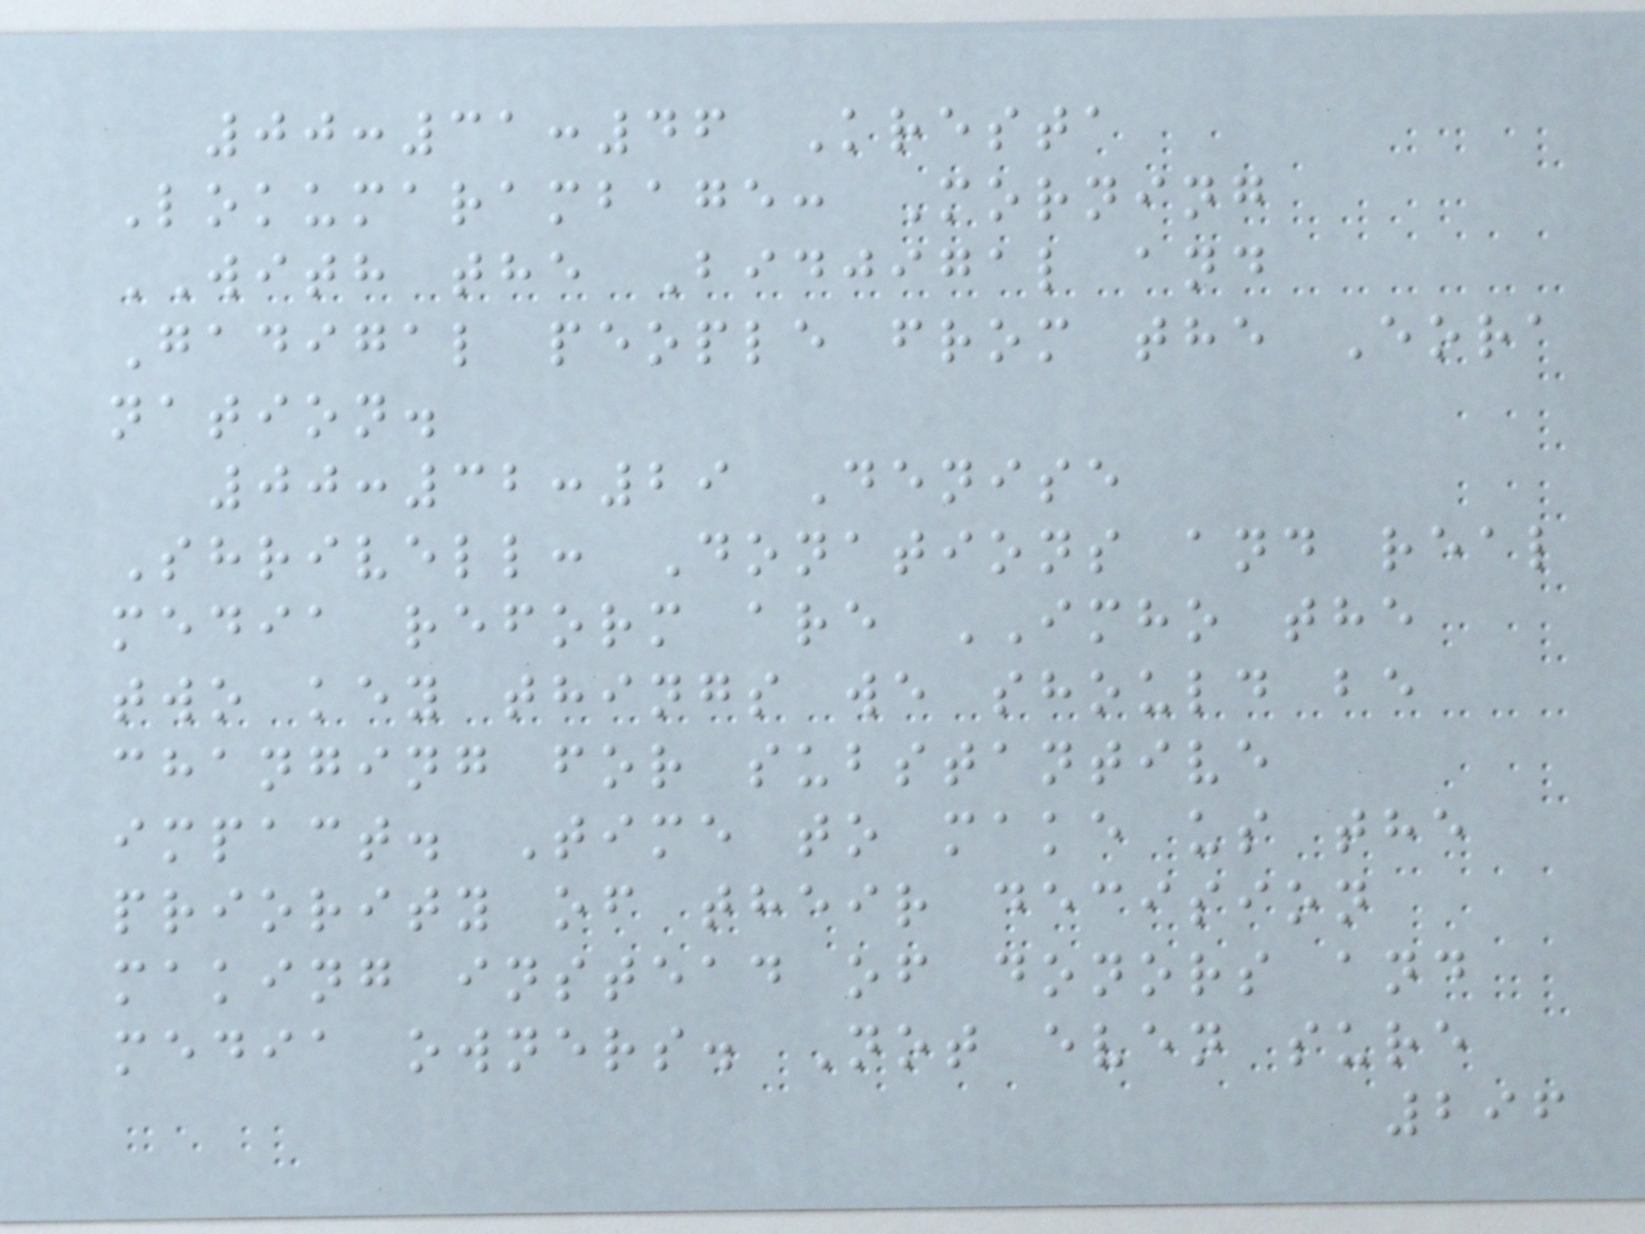00:31:46 Kresta
Lokumarambage: Morning
WITH the Bidjigal and
Gadigal people from the Eora
nation.
00:32:29 Denise
Shrivell: Donations and real
media reform are IMHO the
two key things we should be
changing for substantive
impact. Time to make us the
priority of their decision
making instead of donors and
media owners. Not even sure
296
